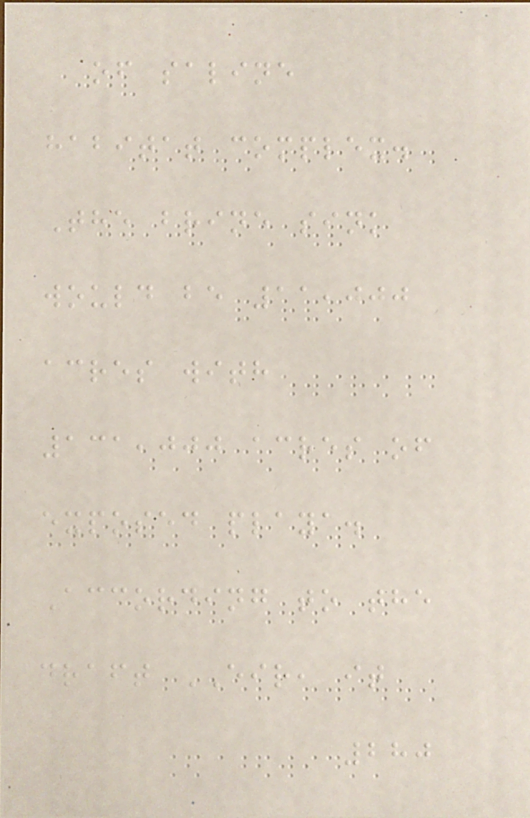of saline
habitat complex.
The brine sink
would be 11,000
acres with
131,000 acres of
exposed playa.
According to the
draft EIR, it
280
